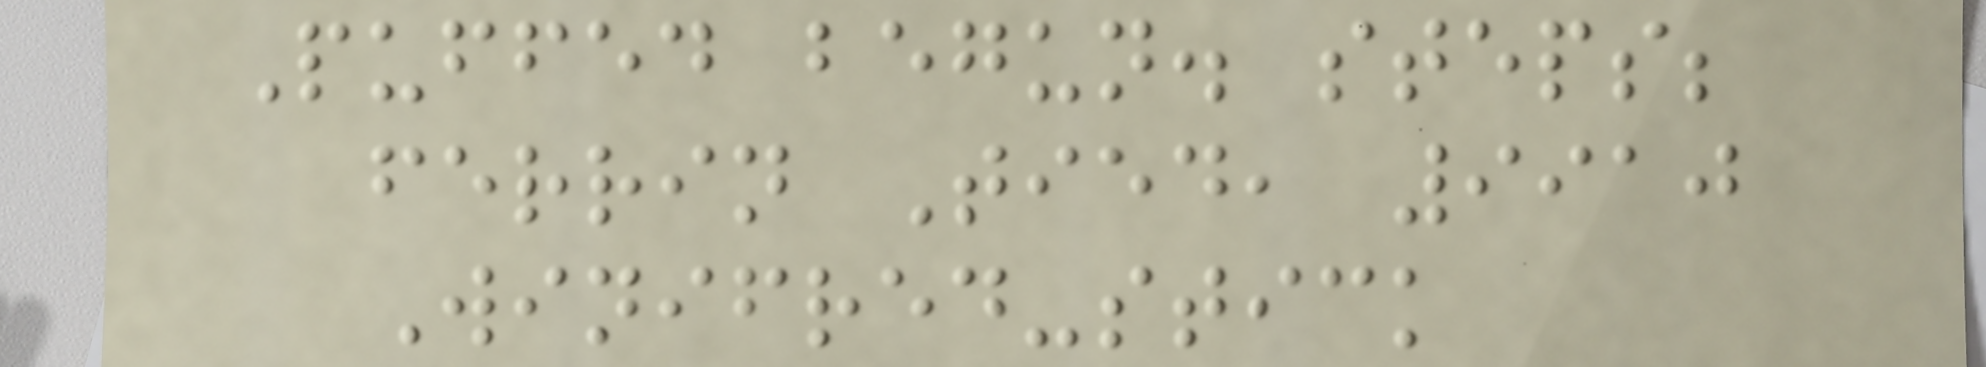Puffed begun. steps;
ferrin Tied, 9910
Winifred-stick
